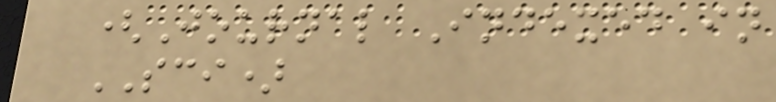(Journal Indexed in
SCI)
